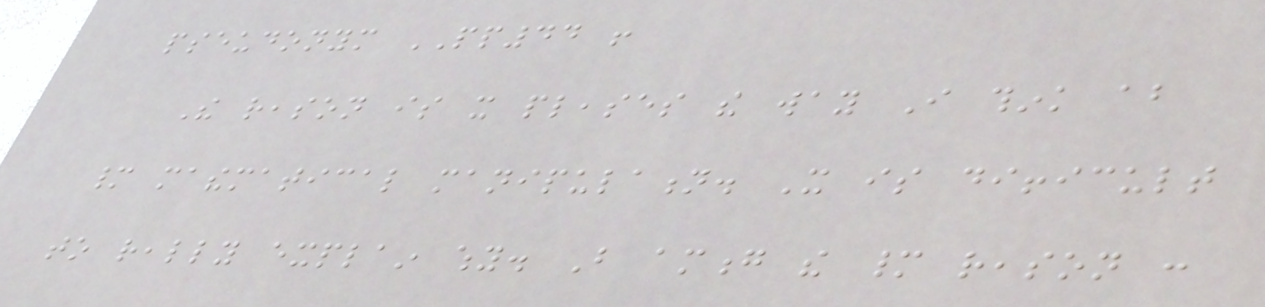pseudonym PP44 !
The reason is it pleases the way I think about
many mathematical manipulation. It is difficult
to really explain why. But among the many reason :
